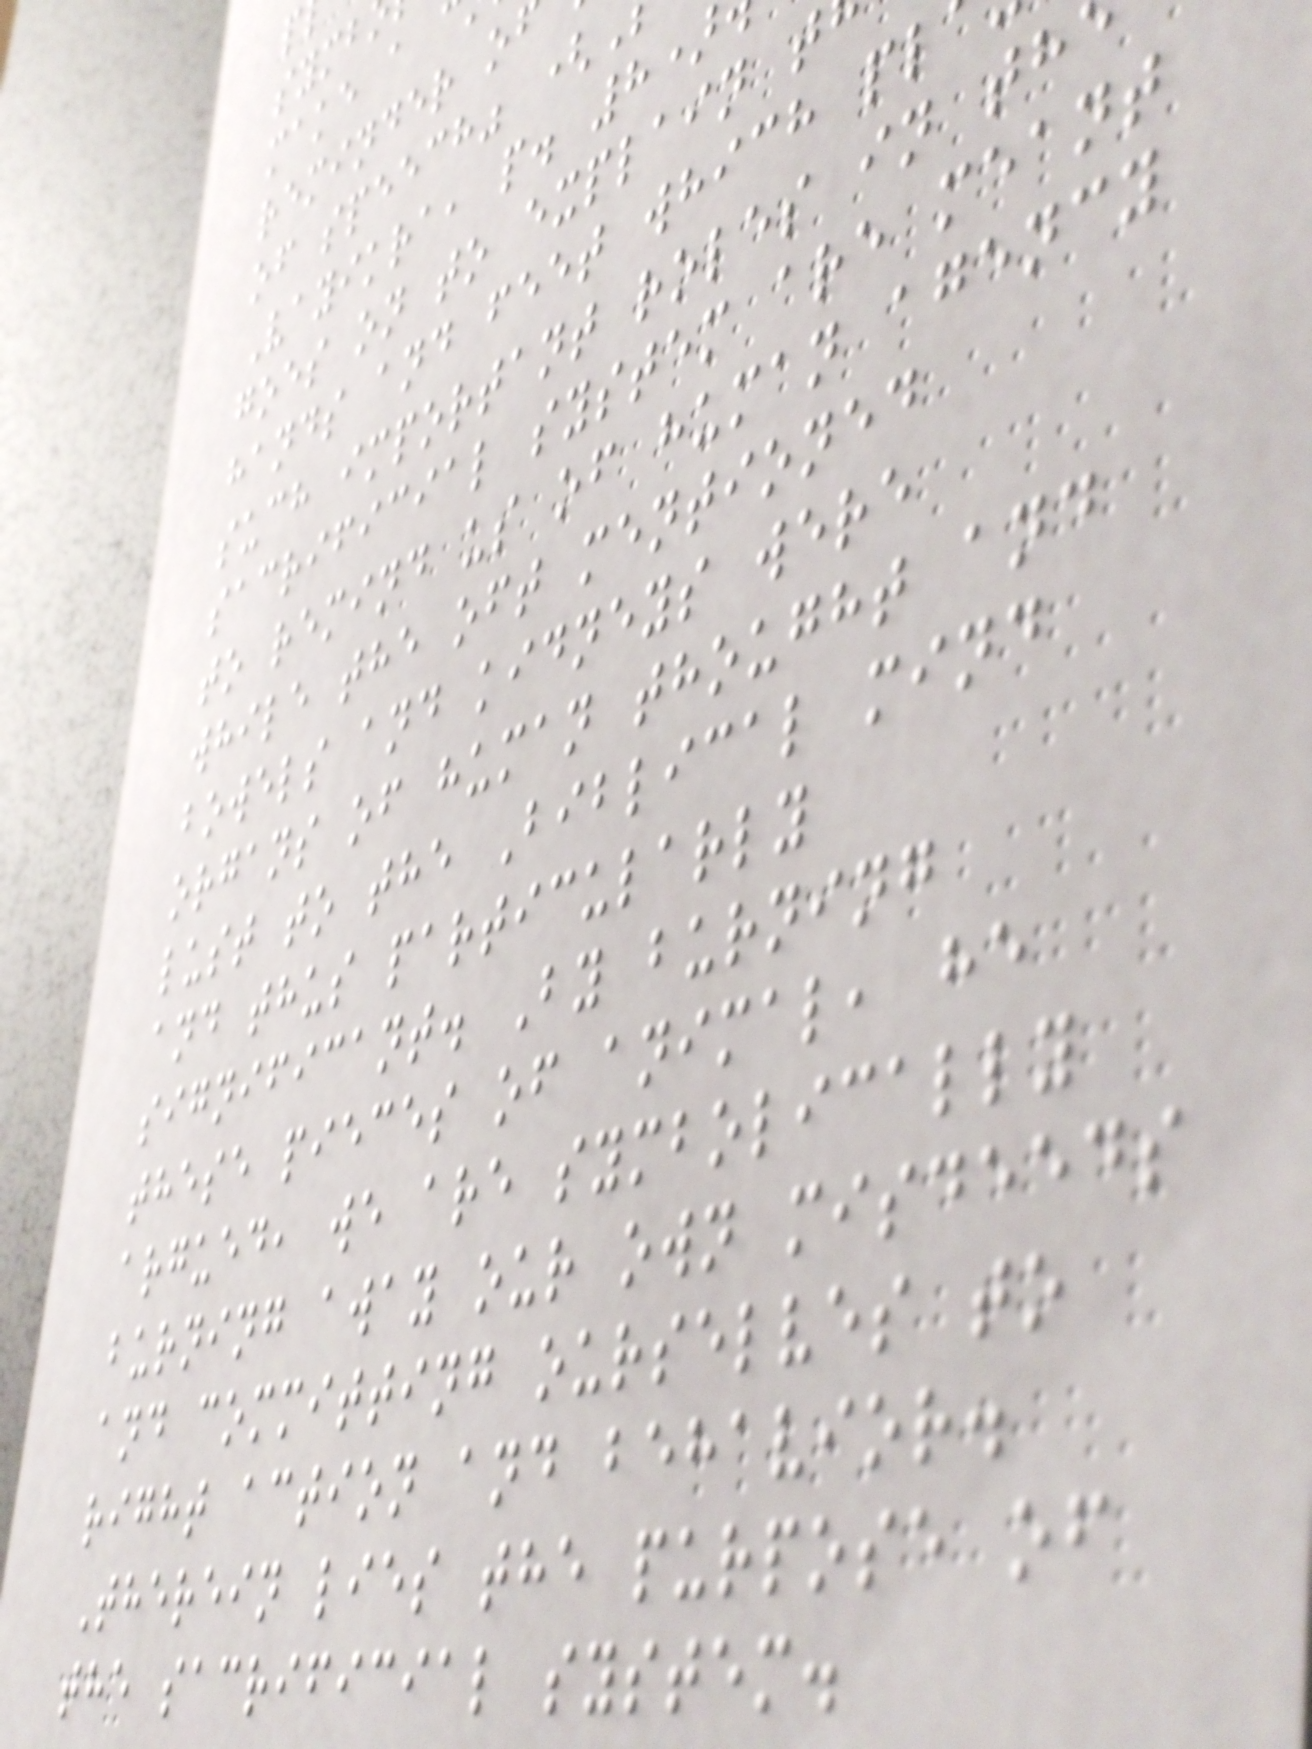make a
reminder o
of speech" (
Vayikra, p. 8)
goes on to explain t
hands and feet which pl
such important roles in th
sacrificial system are meant
to remind us of human agency
while the oft mentioned
bowels and kidneys were
organs of human thought and
lust to the Biblical mind
and thus particularly
significant. By burning
these pieces of animal, he
argued, we are symbolically
burning away our own misdeeds
and committing ourselves to
right action and behavior.
Therein lies the purpose of
the sacrificial system.
